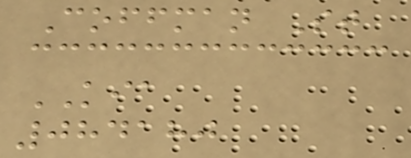Coffman St
KIA
084180
